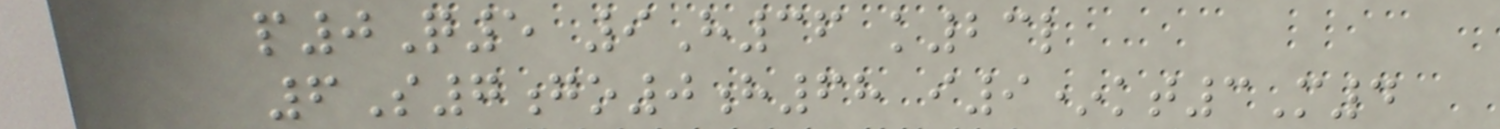p0Q5 9H36 k23l
6S7go0h68 i9*kt3M4
